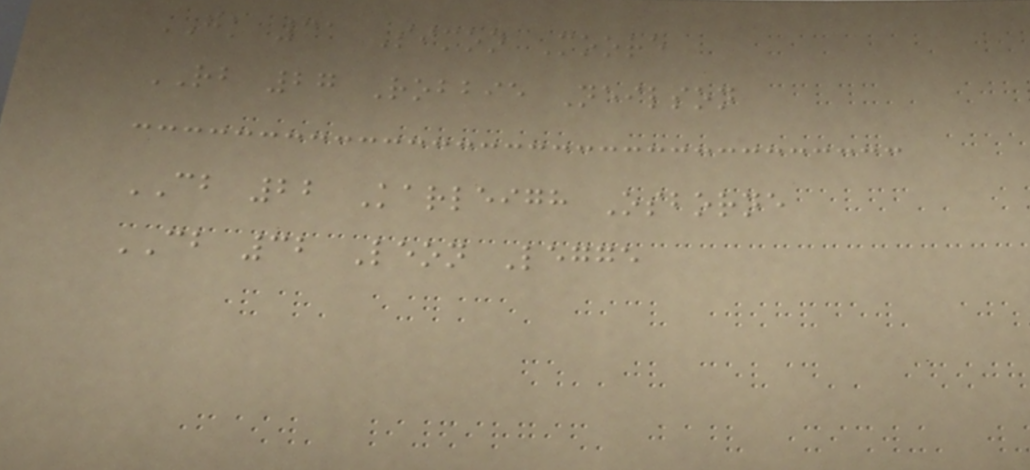GK 31 Simon Moore
RB 27 Robbie Neilson
CB 22 Karleigh Osborne
CB 32 Leon Legge
